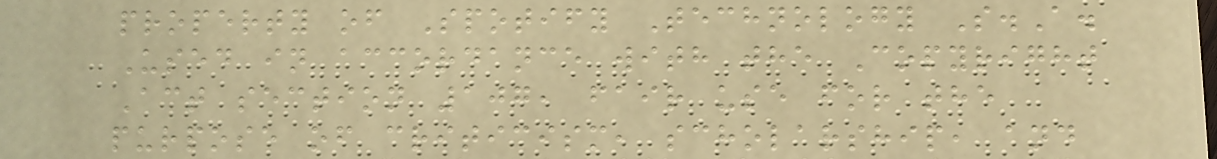property of Spotify Technology S.A.
Used in accordance with the Copyright
Act section 107, fair use for the
purpose of criticism, scholarship, and
